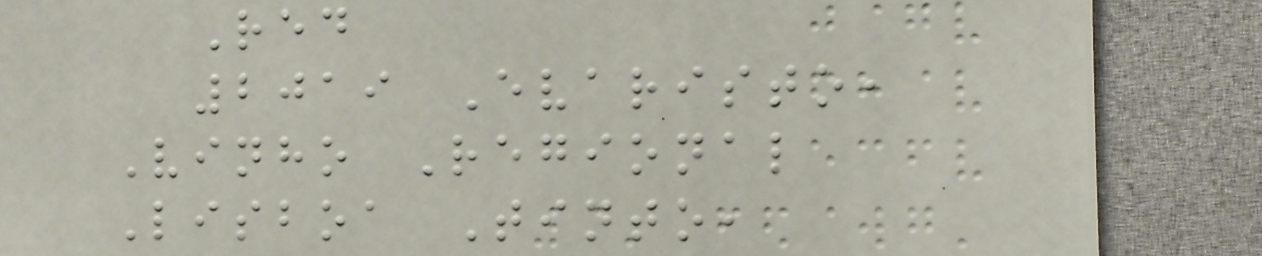Red
2019 Evaristo,
Vinho Regional
Lisboa Tinto,
